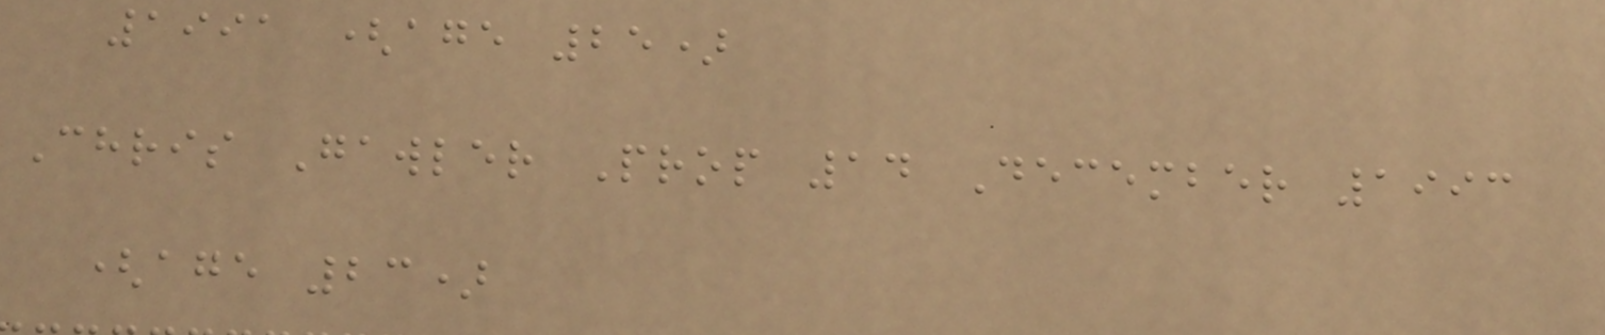1991 (age 25)
Chris Gawler Prop 14 December 1993
(age 23)
